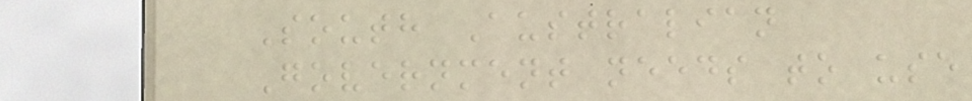South Australian
Government needs to use
